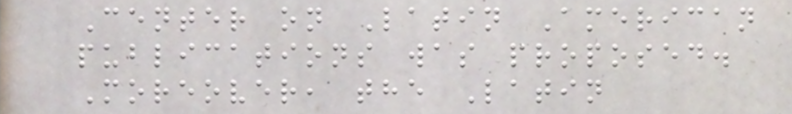Center on Latin American
publications was proposed.
Moreover, the Latin
